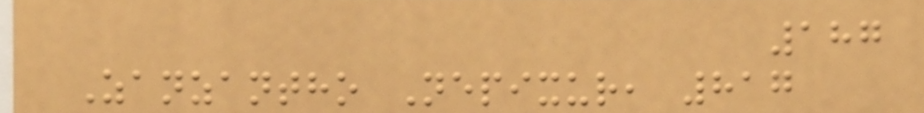187
Zanzantho Nepixur, 817
